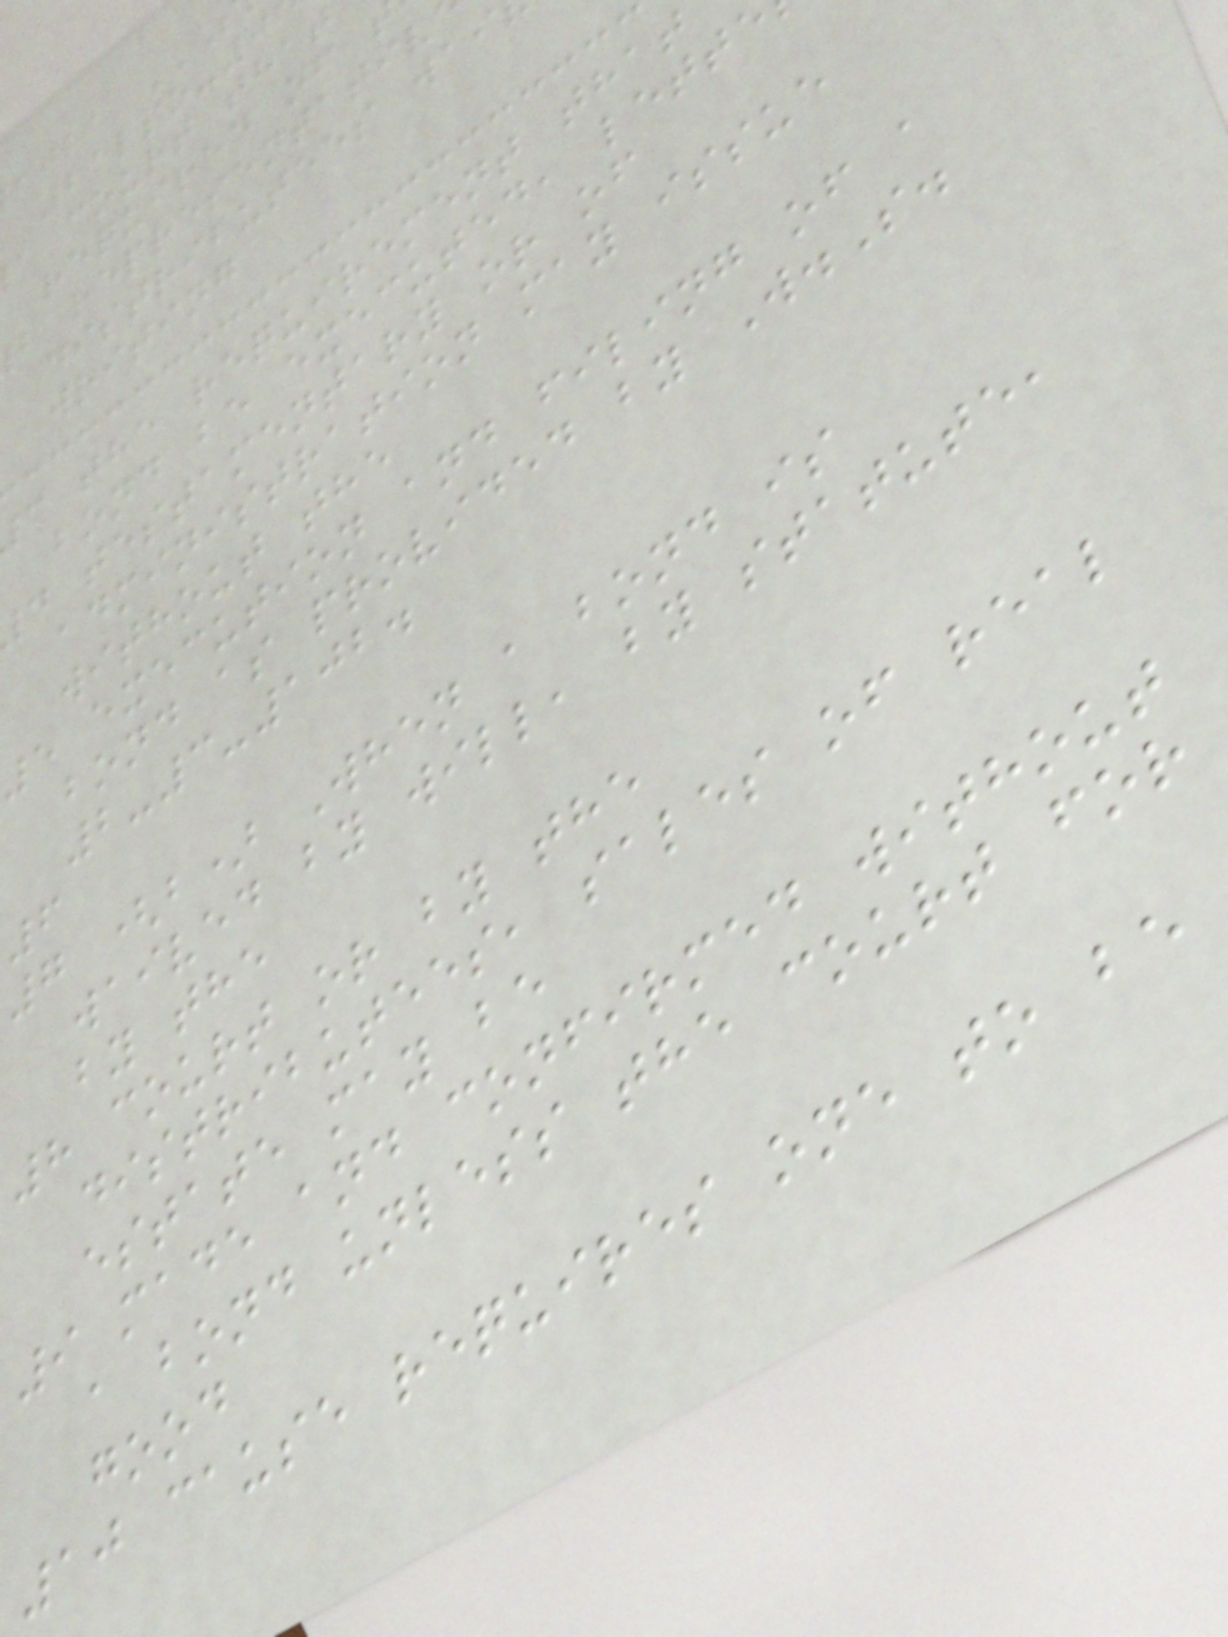a court that
required of
b representativ
distributees wai
writing
c the requirement that
bond be executed, lett
d testamentary or of
administration may issue
without the
5 execution and filing of a
bond as provided by W.S.
2-3-102.
6
7 (b) When a bond is
waived by will, by statute,
by the
8 court or by the
distributees, sales of real
estate may be
9 made and confirmed without
a bond unless the court for
good
10 cause requires one to be
